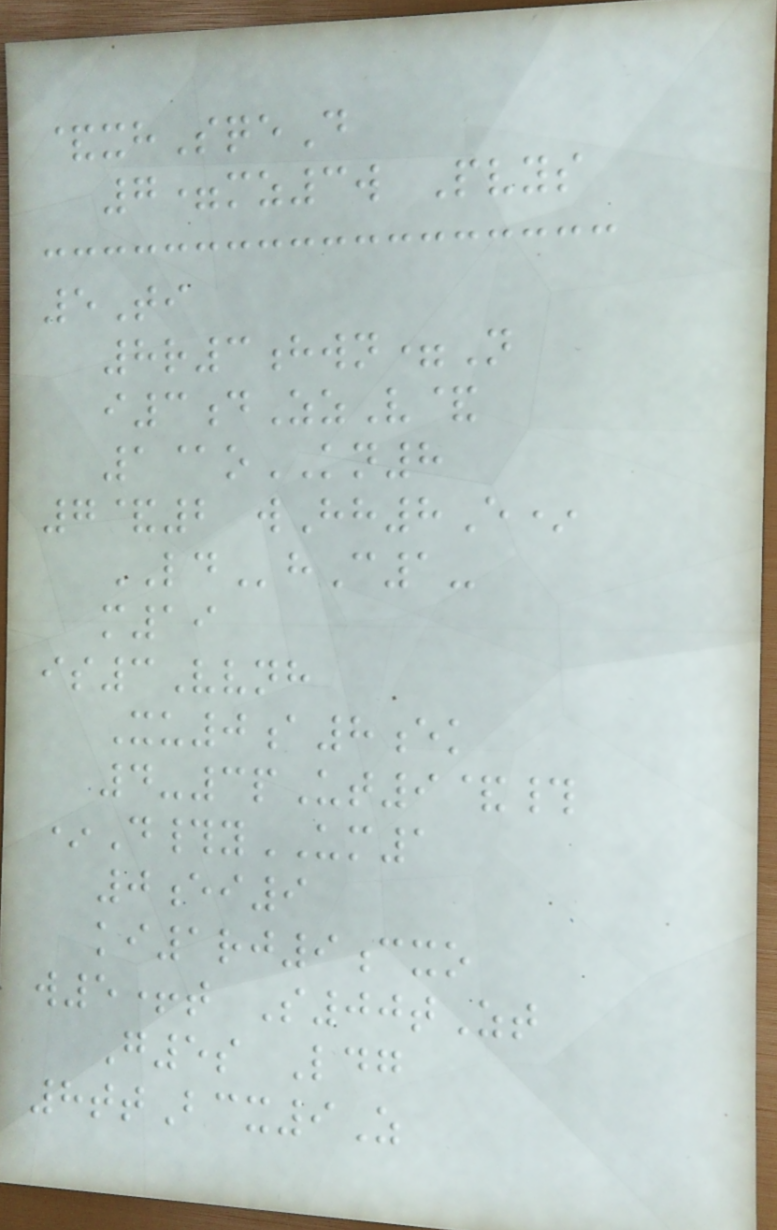&xhSqeD
7=mz3w Pvys
5Ti
8r3hwn=N
i3dZzV&
1@oKN8
7&2 wHh8E*
LDhC1-
m19
is3Vvnh
Xu0a8ek
4-3pUt9&#
*D#yUM1
0ei9
ki1rj9cxo
w5+t S00tZt
G5s Ldg
8ttBcx9Z
